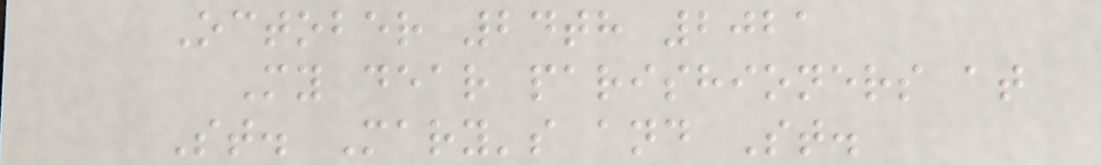October 24th 2021
My dear parishioners at
St. Mary's and St.
